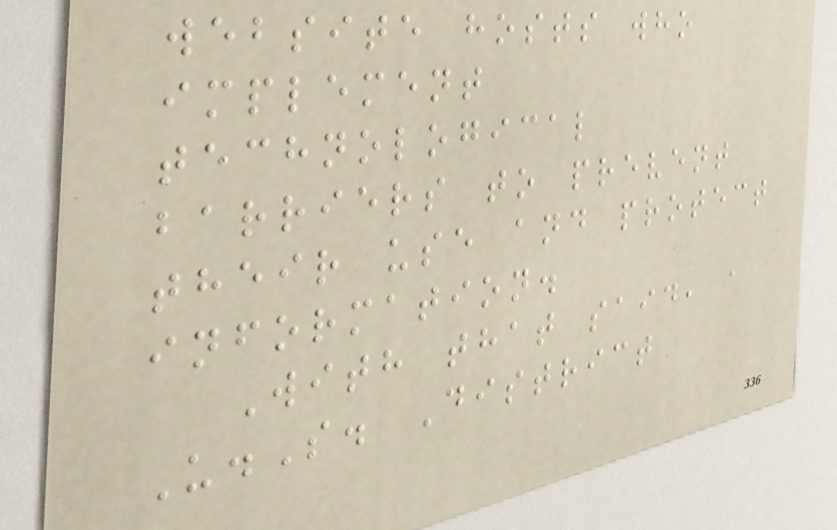website hosts who
implement
technological
barriers to prevent
their use and protect
information.
With that said, a
U.S. District
